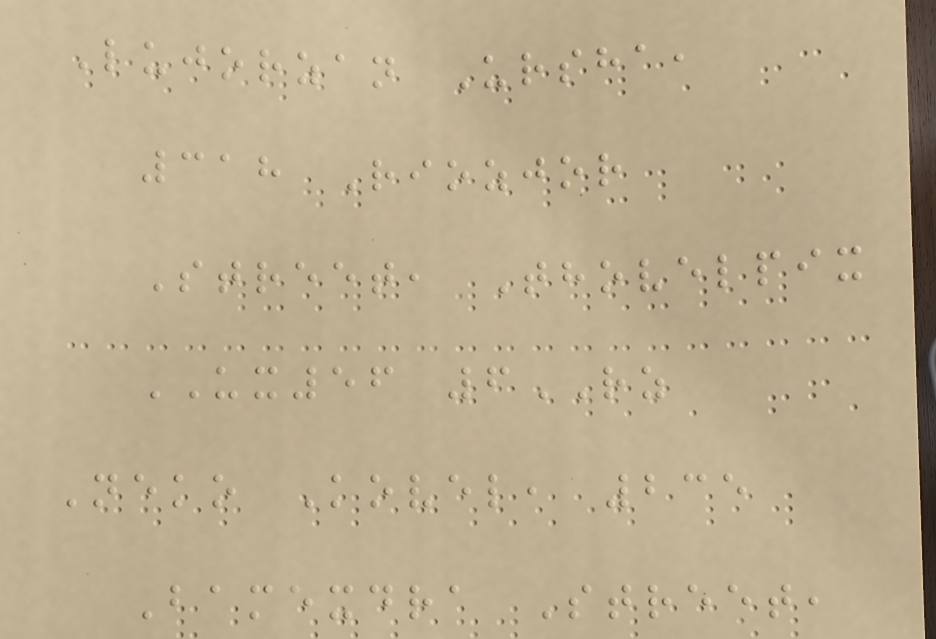Lujorzan Ursha,
318 Riozjor
Street, Thovelpix
UX56 6RZ
Neko Kovel, 235
Bamexdra Street,
